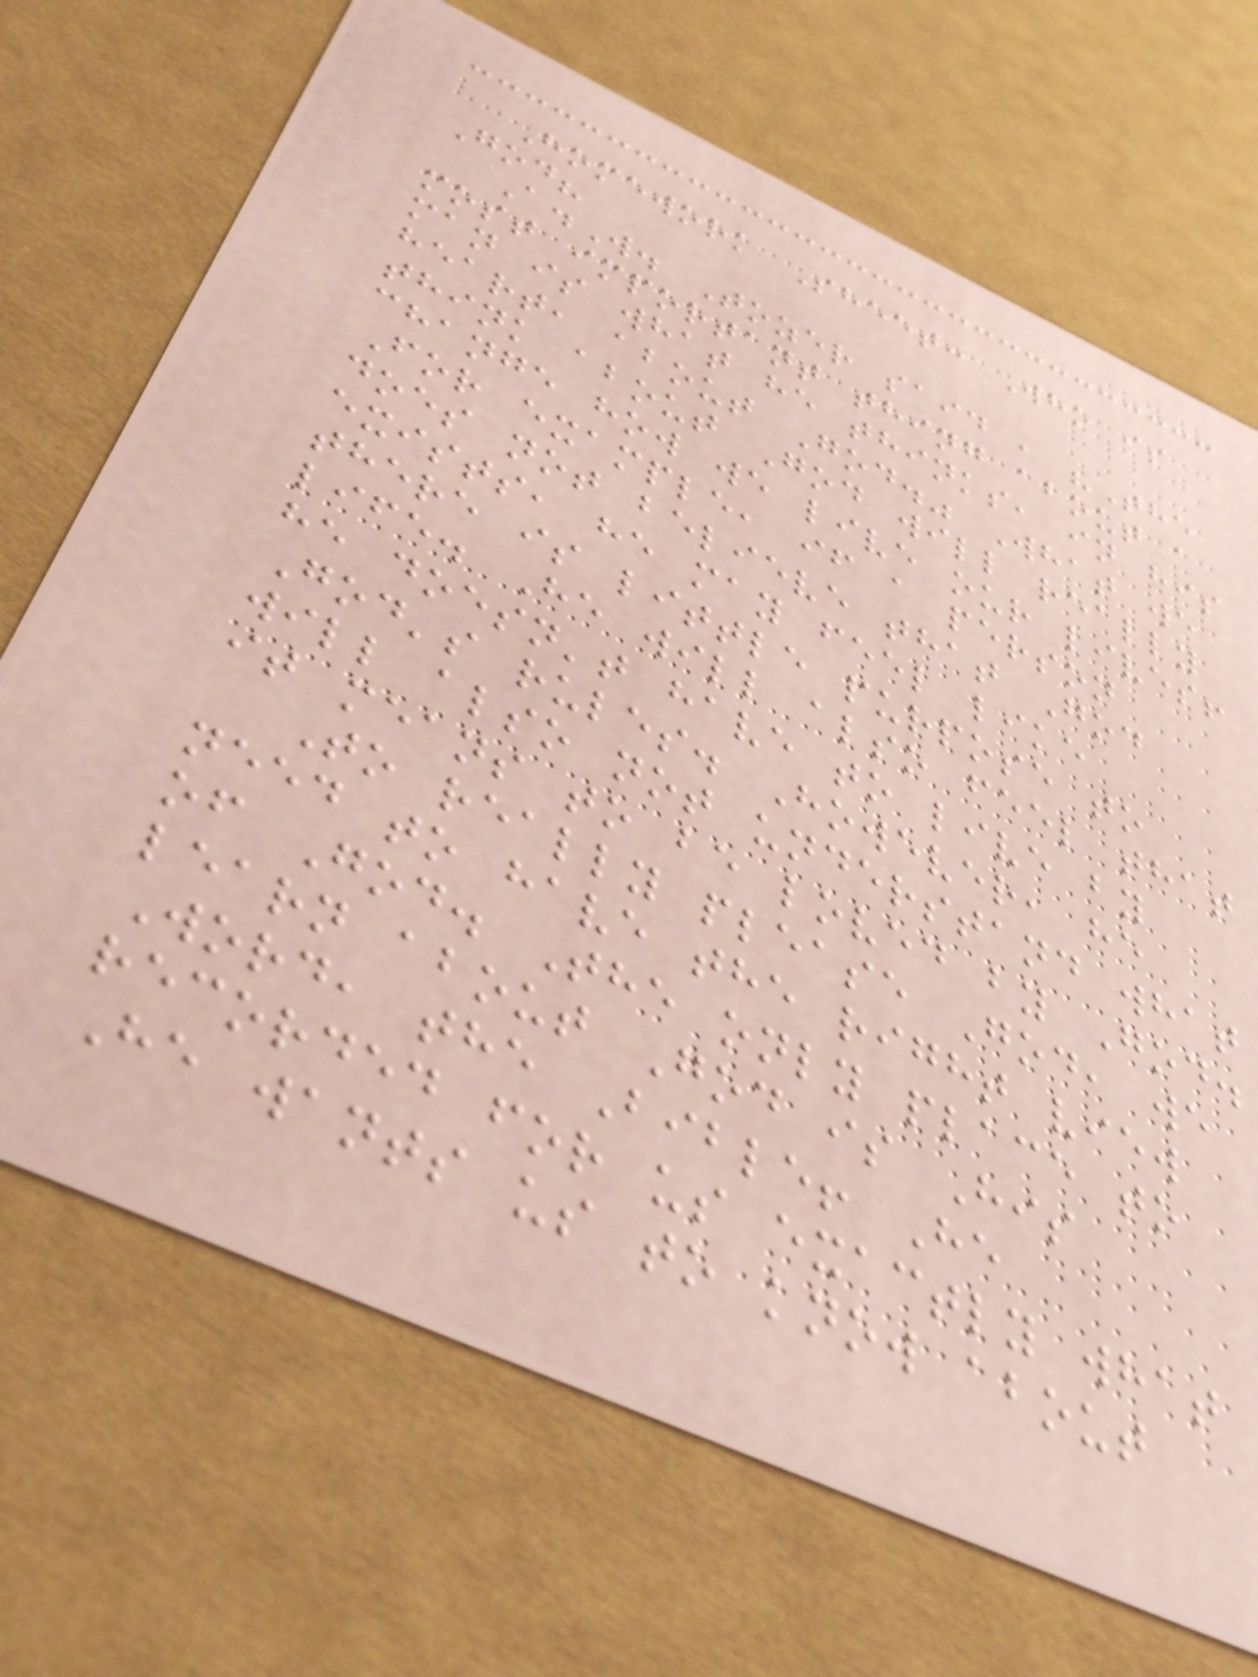Homework Sheet: Who is
God?
A.W. Tozer said , "The
most important thing about a
man is what he thinks, in his
heart, about God." What we
think about God will really
change how we live our lives!
For example, if a person
does not believe that God
exists, he may feel like
there is little purpose to
life. He will also feel that
he doesn't have to live by
God's rules. However, he
will also not understand what
it means to be loved by God.
To really please God, we
need to have the right view
of God. The only place to
learn about God is His
Word, the Bible! He
recorded for us exactly what
He wants us to know about
